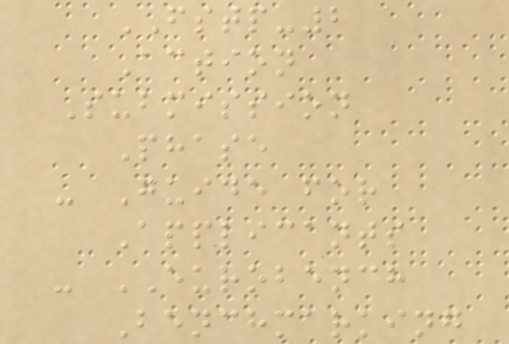FSTP-2
Action
Submission
Phase
- Guide for
Applicants
- EUROBENCH
Benchmarking
